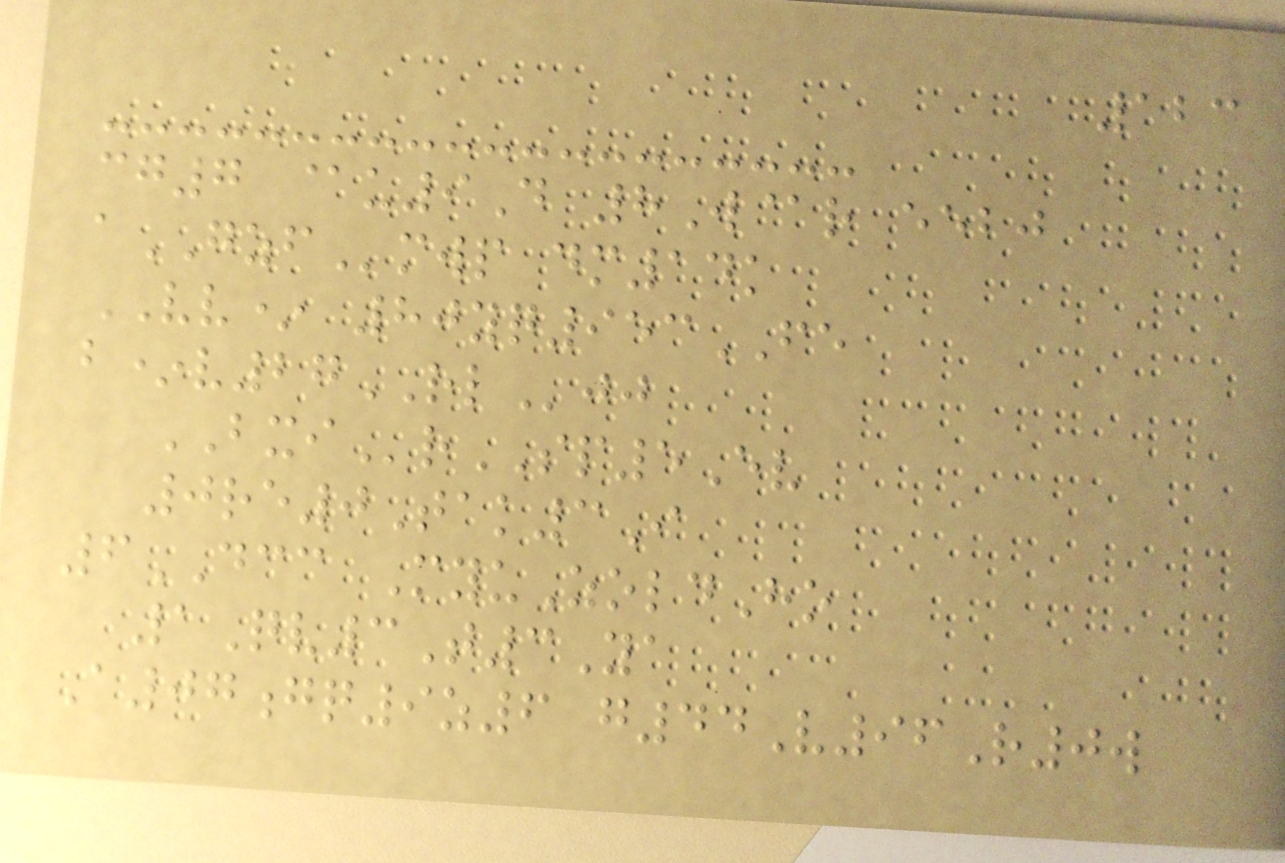123
cg7 @u9D 8W@r eebj
aGZFmwp dm14k
VV* 80yq953FE
b*v27RLjj
BXIrSP5Ev
0re0Tak3I
6DCC MyuZoldHo
1Qv3T3Ya
A07gq9z6 g44V96R0w
